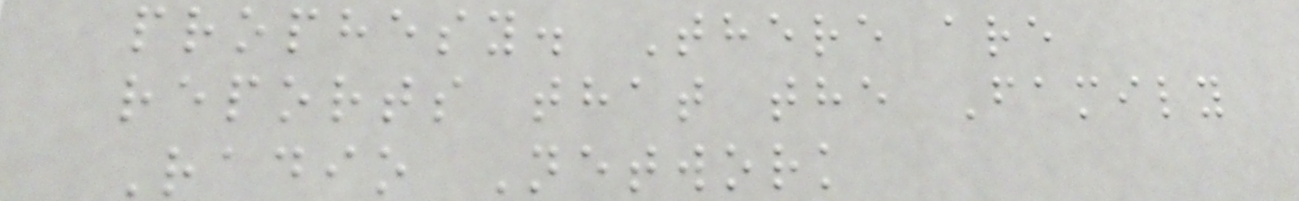prophesy. There are
reports that the Family
Radio Network
